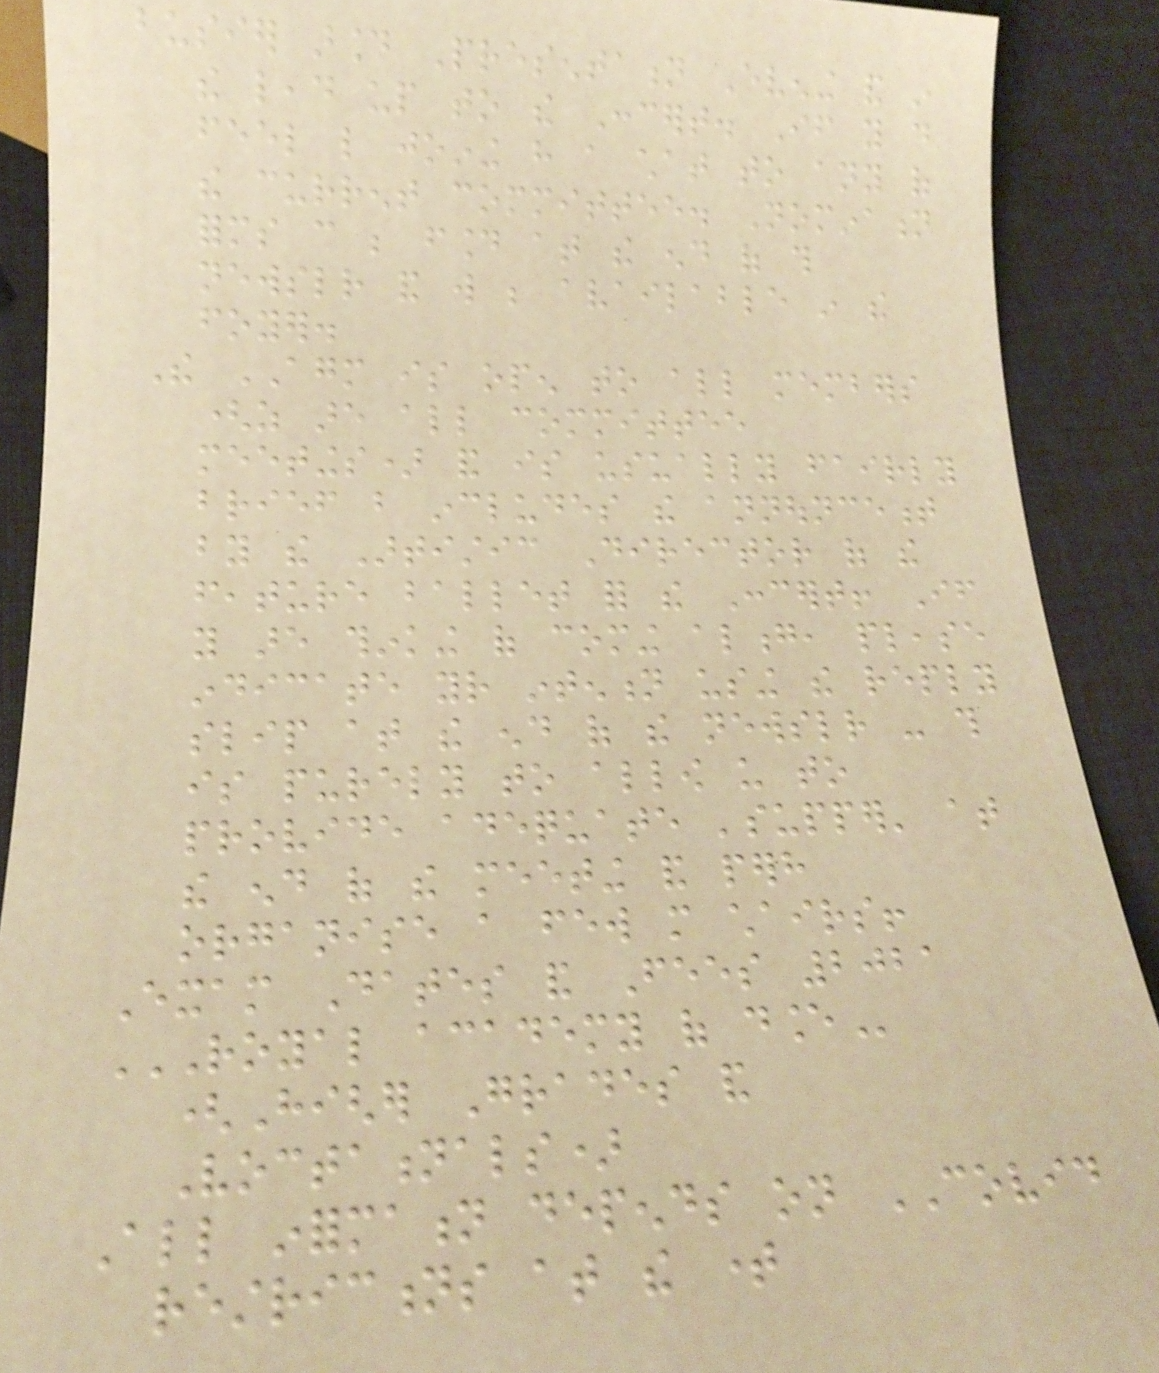busier around Presentation Evening and in
the lead up to the Concert. If you do
feel like joining have a chat to any of
the current committee. Nomination
forms can be found at the end of this
newsletter and will be available in the
foyer.
The AGM is open to all members
(as are all committee
meetings) and is usually fairly
brief but includes the announcement
by the Artistic Director of the
feature ballet for the Concert! If
you are thinking of coming along, please
indicate your intention using the reply
slip at the end of the newsletter - this
is purely to allow us to
provide adequate 'supper' at
the end of the meeting and perhaps
organise a few more chairs!
Exam Dates and Fees 2021
ROYAL ACADEMY OF DANCE
(Higher Grades and
Voctationals)
All information depends on COVID
restrictions at the time
